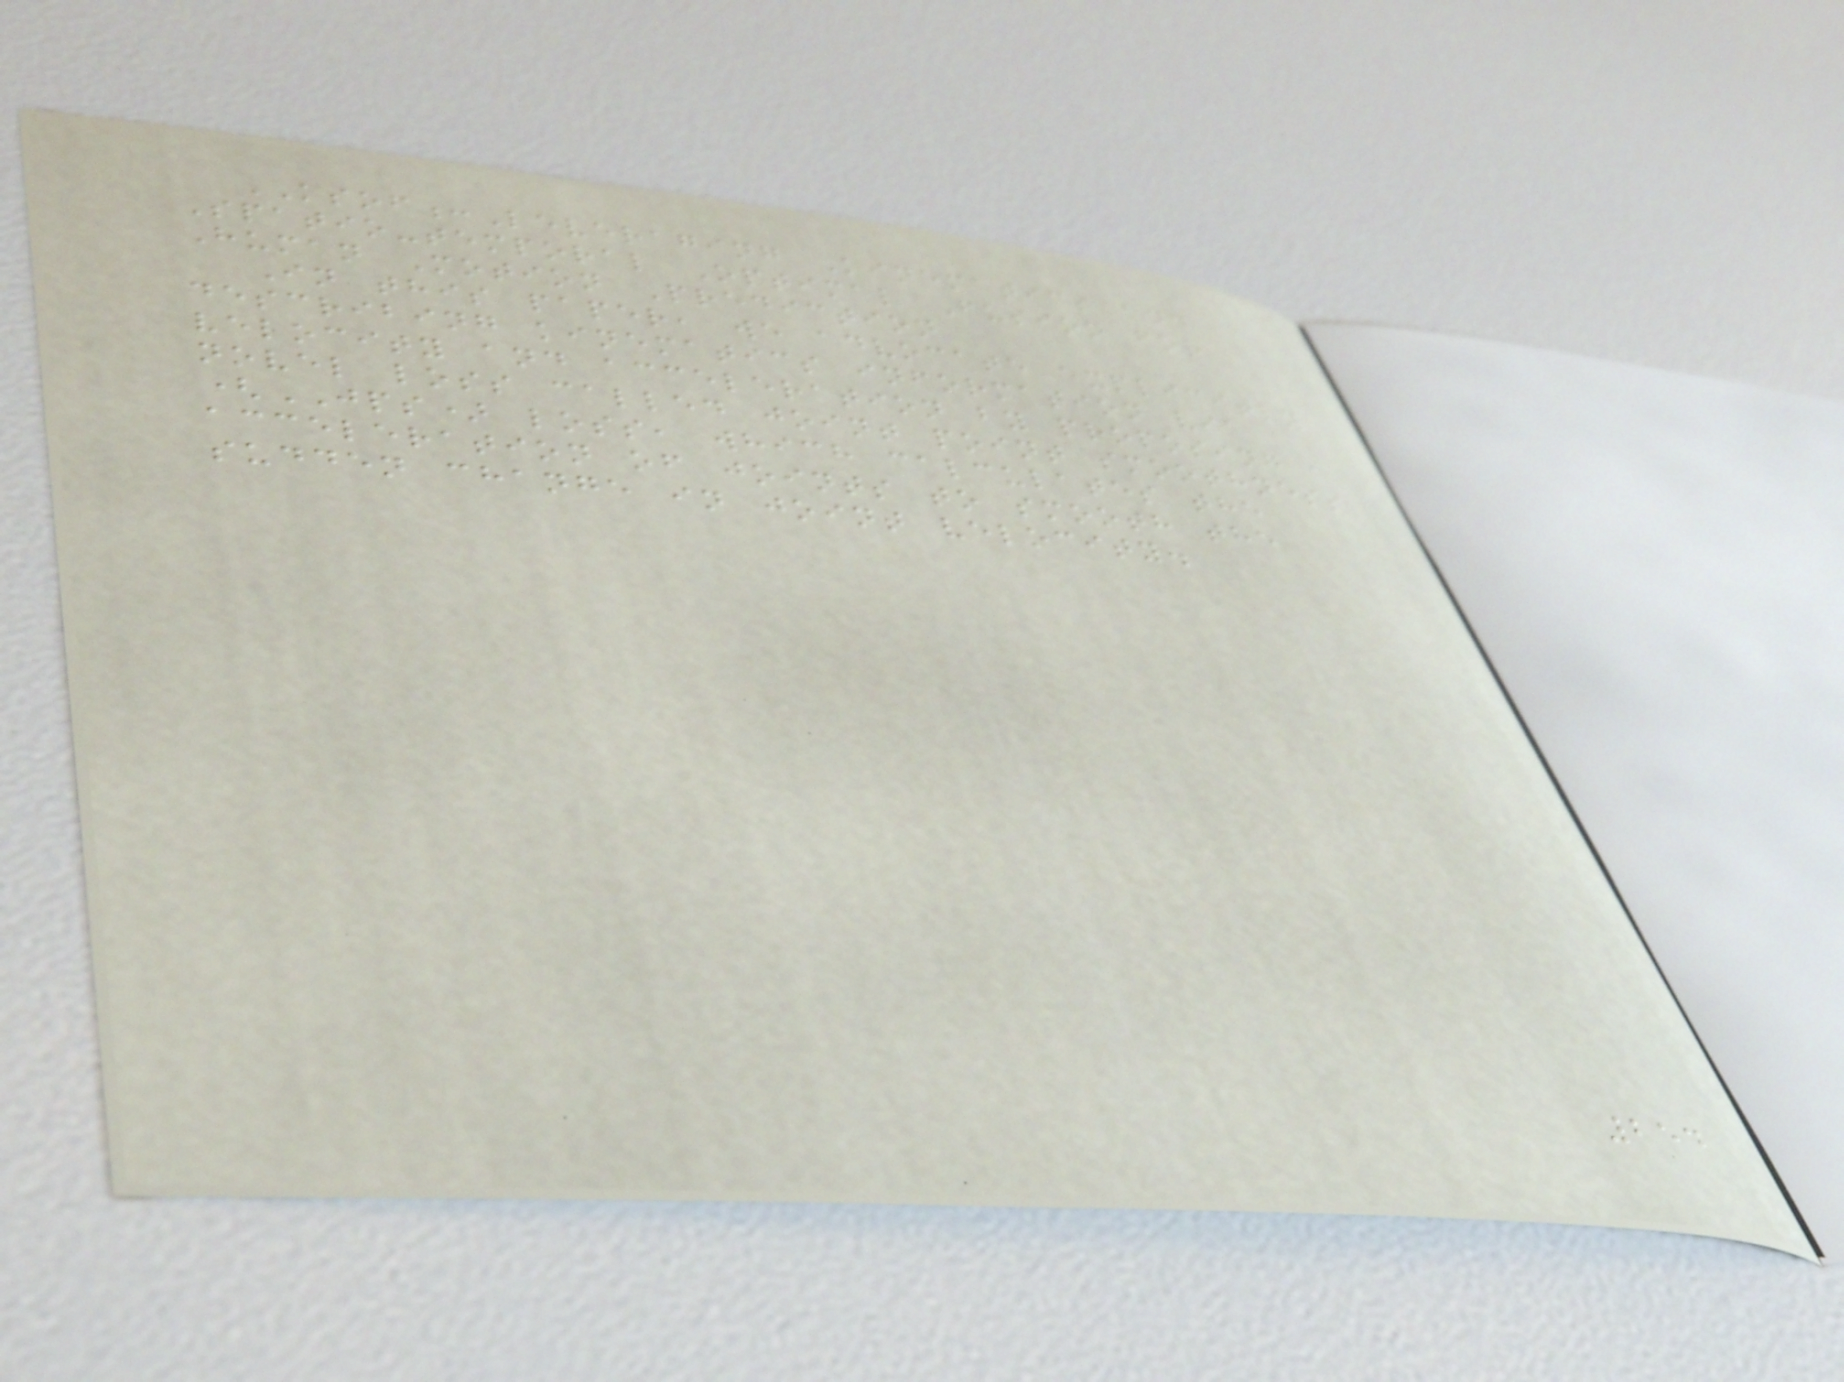KSOF:Leveraging Kinematics and
Spatio-temporal Optimal Fusion for
Human Motion Prediction
In this paper, we advocate explicitly
describing kinematics information via
velocity and acceleration by proposing a
novel loss called joint point smoothness
(JPS) loss, which calculates the
acceleration of joints to smooth the
sudden change in joint velocity.
254
